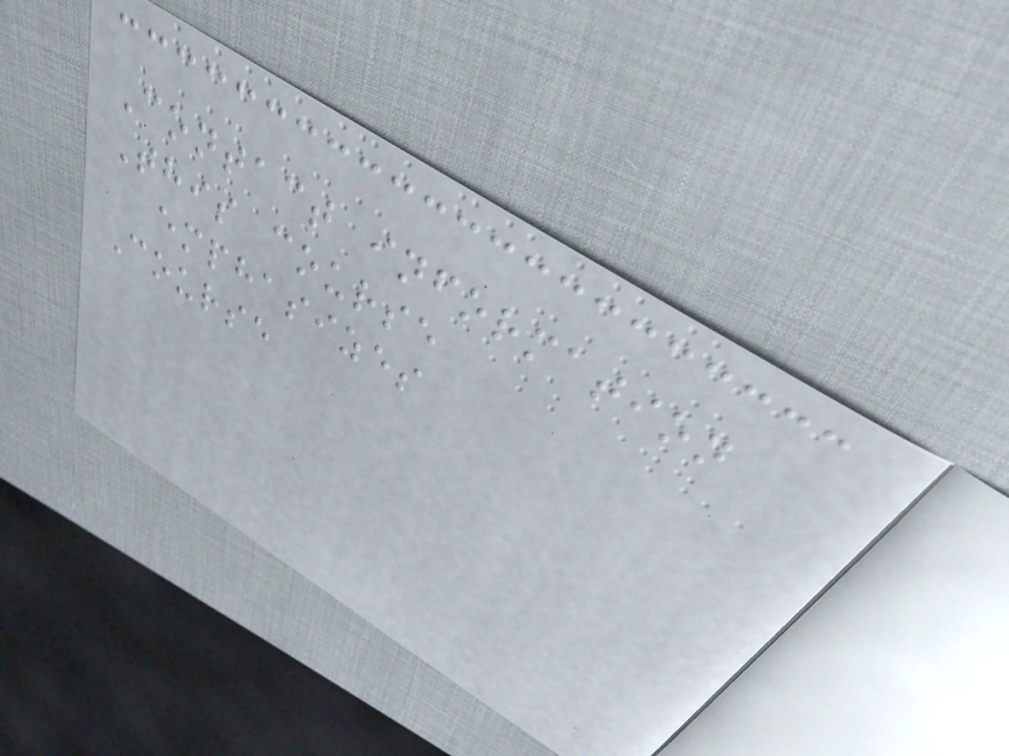Contact information
This course
emphasizes
Course
